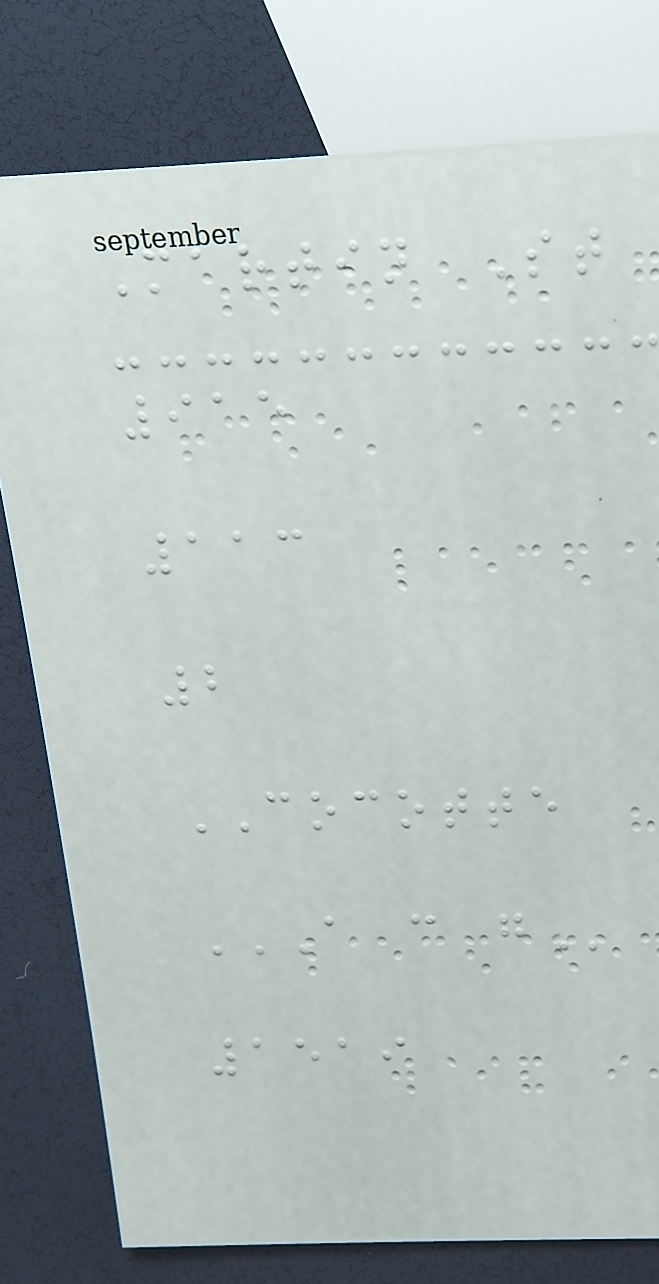Martin St
915
113
2
COCOTTE
A C G
1519
